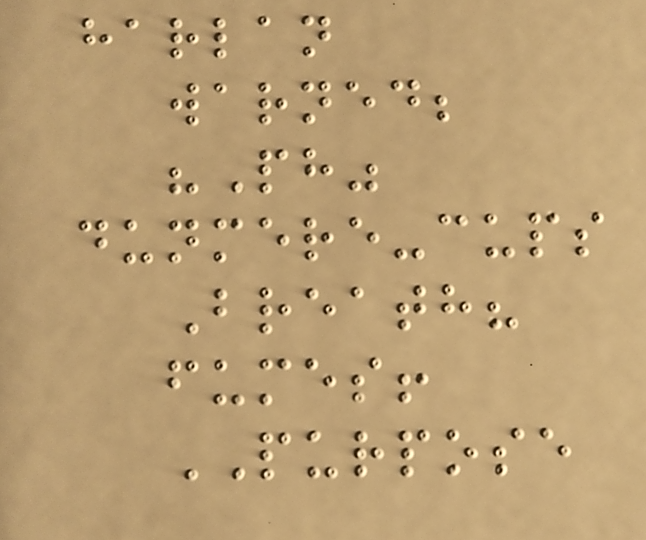harlan
warned;
"Ph"
dunmere-cups
Breath?
fumes!
PURPOSE
